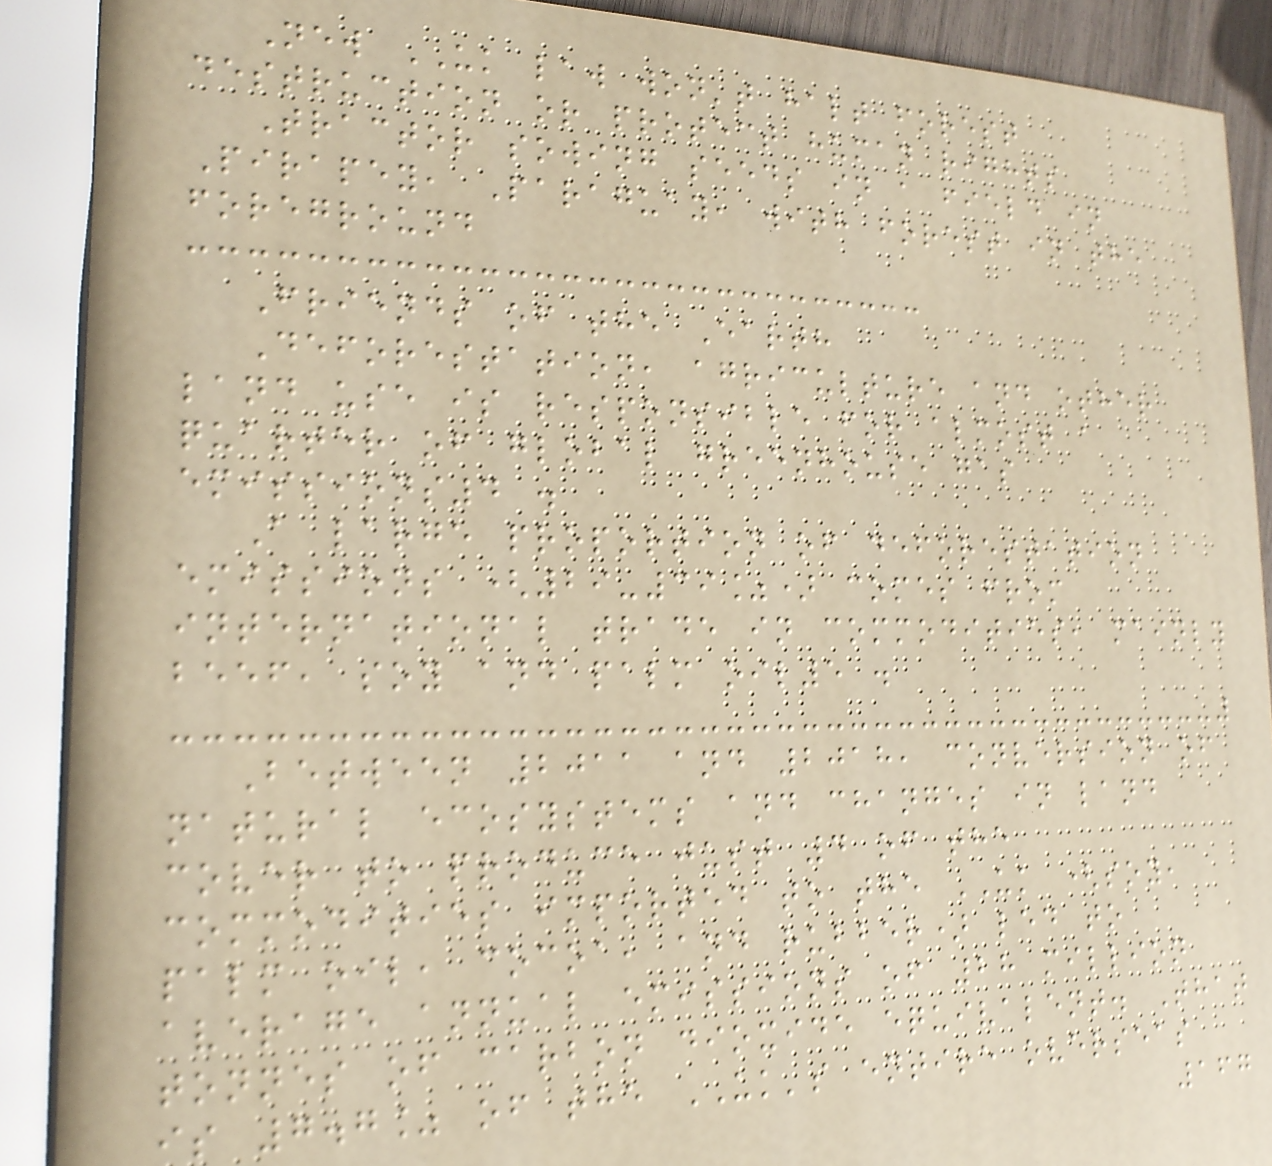New UK law won't halt forest
destruction or protect human rights
Tractor sowing seeds in a field in
Pirapey, Paraguay, with forest in the
foreground
Friends of the Earth
Deforestation, agriculture and other
land use is responsible for almost a
quarter of global greenhouse gas
emissions4 .
A large proportion of deforestation
emissions (29-39%) comes from
international trade in commodities, mainly
beef, soy and palm oil5 .
Between 2011 and 2018, conversion of
natural ecosystems and changes in land
cover to produce just 4 of the
commodities imported to the UK (soy,
palm oil, cocoa, and rubber) led to
average annual emissions of 28 million
tonnes of carbon dioxide equivalent. That
is 7.7% of the UK's entire overseas
167
